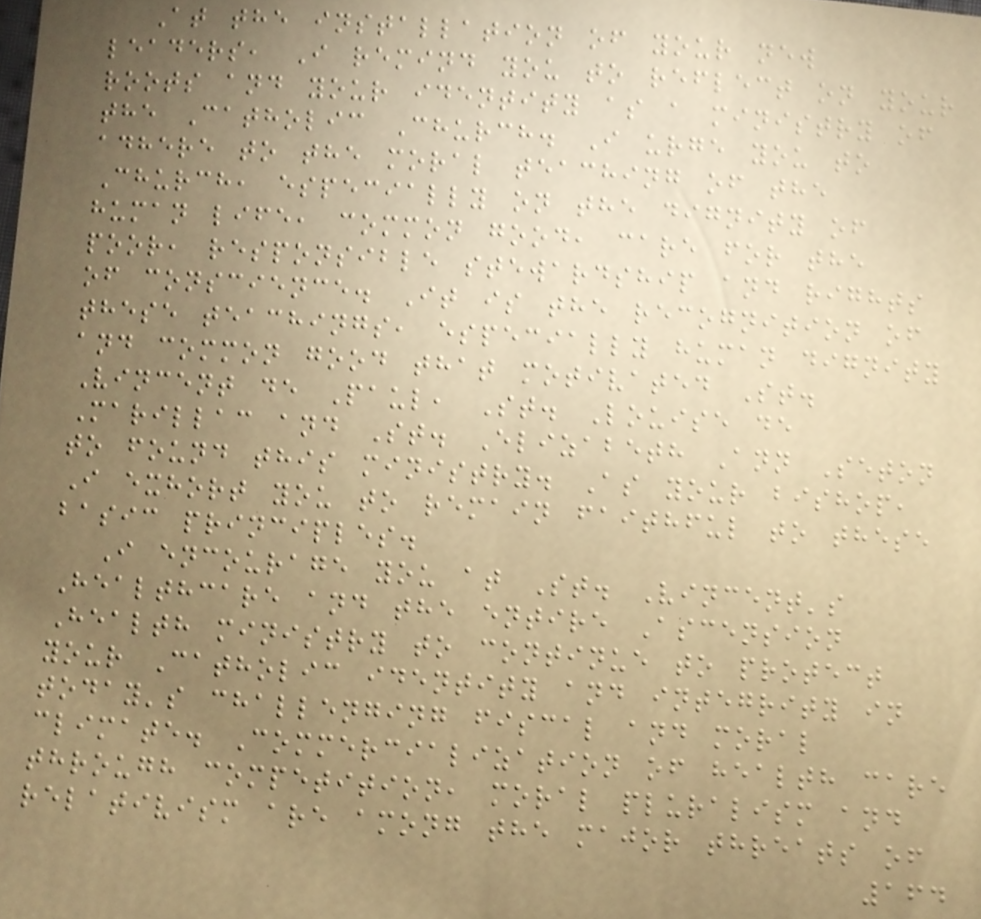At the installation of your new
leaders, I remind you to reflect on your
roots and your identity as a ministry of
the Catholic Church. I urge you to
adhere to the moral teaching of the
Church, especially on the dignity of
human life, common good, care for the
poor, responsible stewardship and rights
of conscience. It is the recognition of
these teachings, especially human dignity
and common good that motivated St.
Vincent de Paul, St. Louise de
Marillac and St. Elizabeth Ann Seton
to found this ministry. As your bishop,
I exhort you to remain faithful to these
basic principles.
I encourage you at St. Vincent's
Healthcare and the entire Ascension
Health ministry to continue to protect
your Catholic identity and integrity in
today's challenging fiscal and moral
climate. Commercialization of health care
through competition, moral pluralism and
relativism are among the major threats of
164
